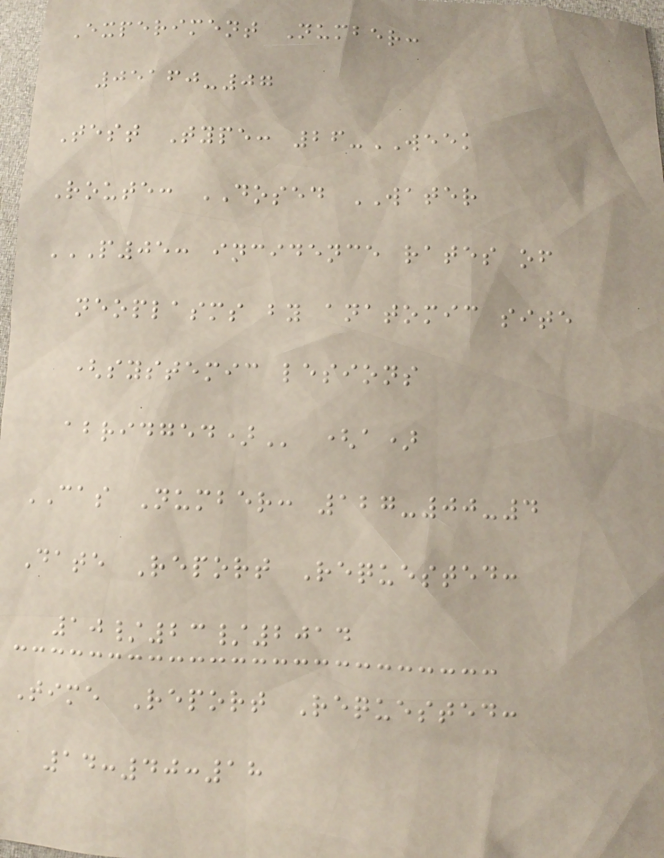Experiment Number:
05160-07
Test Type: 26-WEEK
Route: DOSED WATER
P05: INCIDENCE RATES OF
NEOPLASMS BY ANATOMIC SITE
(SYSTEMIC LESIONS
ABRIDGED) (a)
CAS Number: 127-00-4
Date Report Requested:
10/23/2014
Time Report Requested:
14:40:18
